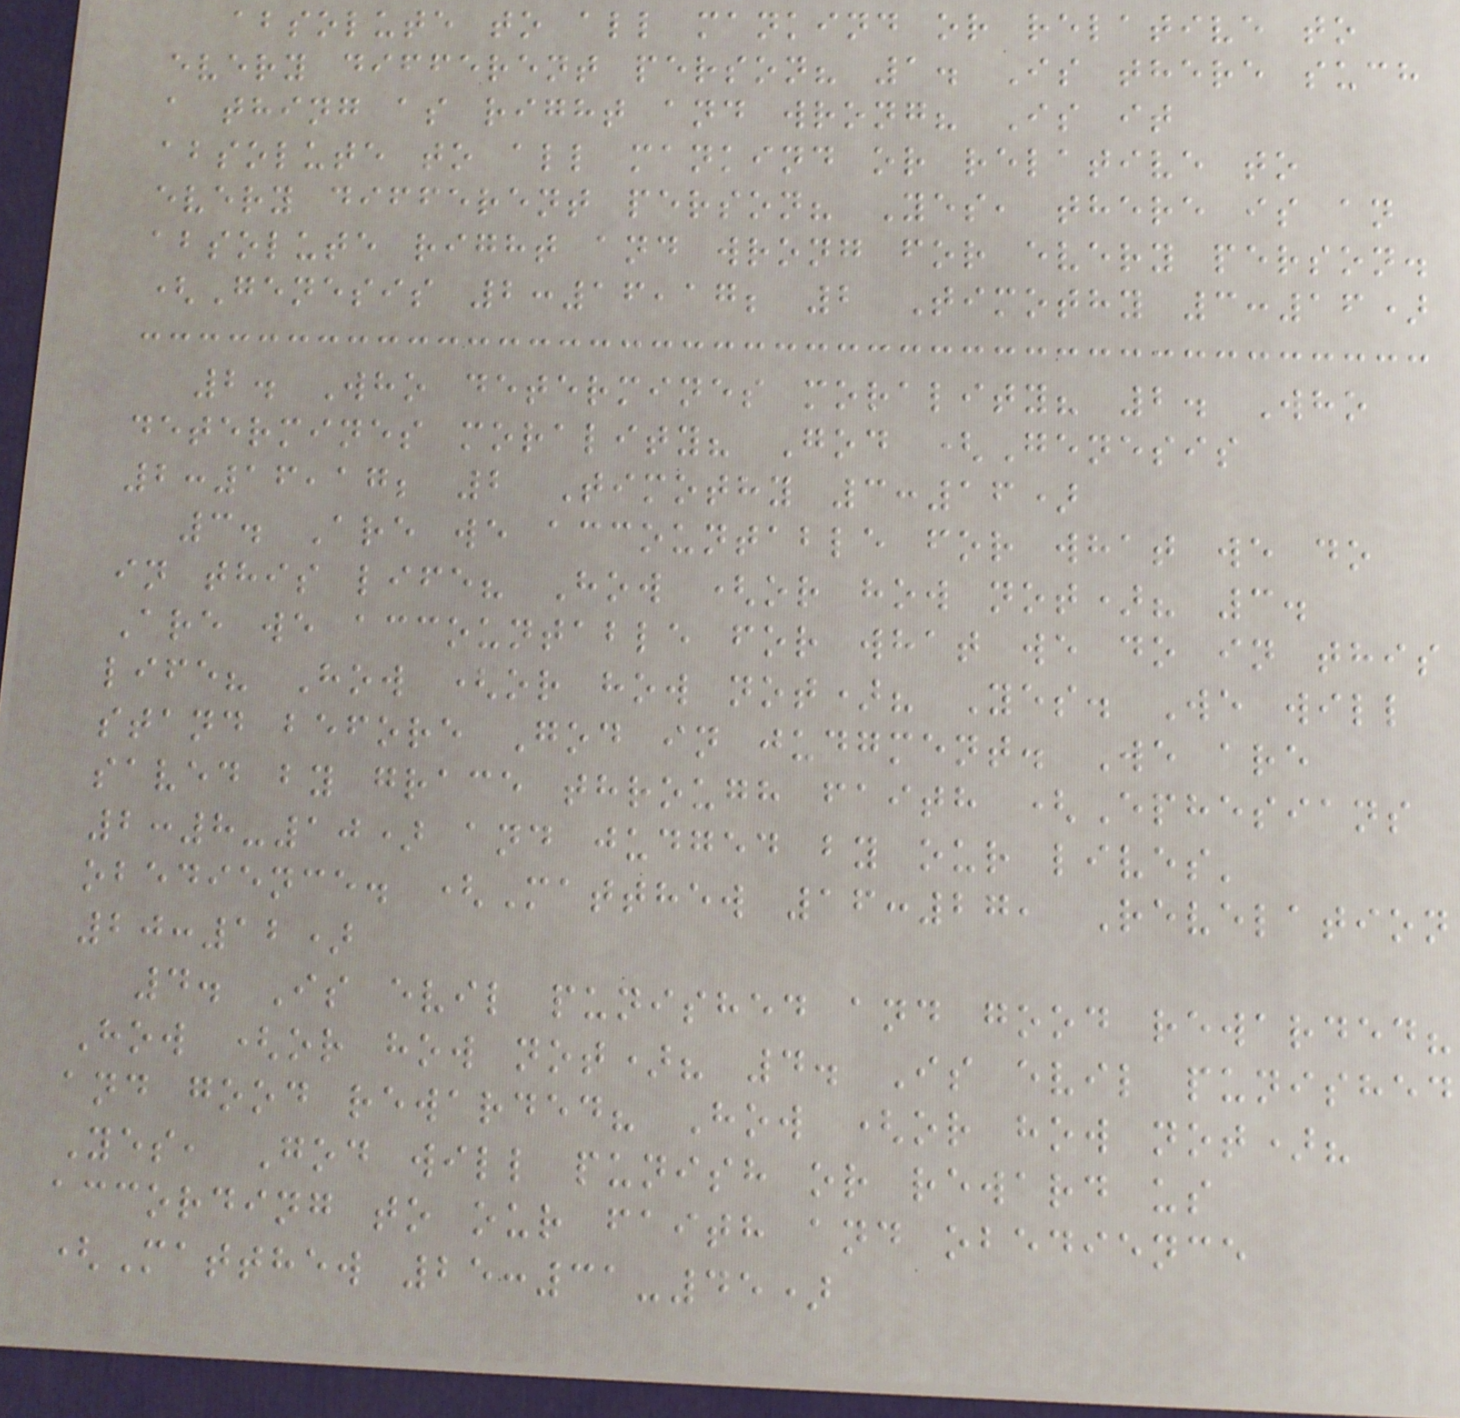absolute to all mankind or relative to
every different person? 1. Is there such
a thing as right and wrong? Is it
absolute to all mankind or relative to
every different person? Yes, there is an
absolute right and wrong for every person.
(Genesis 2:16,17; 2 Timothy 3:16)
2. Who determines morality? 2. Who
determines morality? God (Genesis
2:16,17; 2 Timothy 3:16)
3. Are we accountable for what we do
in this life? How (or how not)? 3.
Are we accountable for what we do in this
life? How (or how not)? Yes. We will
stand before God in judgment. We are
saved by grace through faith (Ephesians
2:8-10) and judged by our lives'
obedience. (Matthew 16:27, Revelation
20:12)
4. Is evil punished and good rewarded?
How (or how not)? 4. Is evil punished
and good rewarded? How (or how not)?
Yes, God will punish or reward us
according to our faith and obedience
(Matthew 25:31-45)
